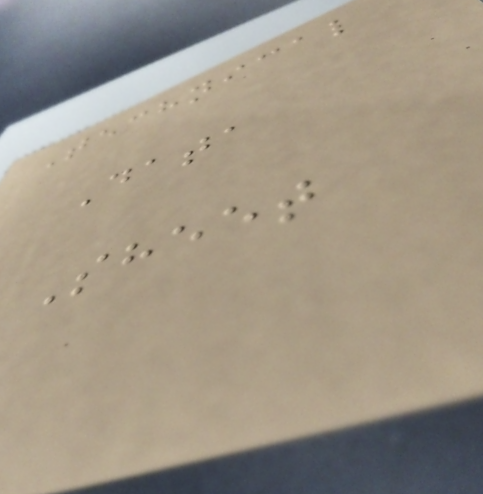Technical
Data
Sheet
